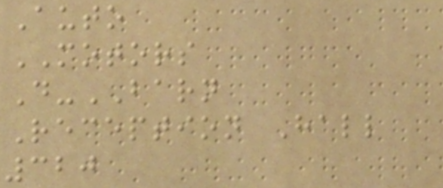Auto
MOTORS
D-BARN
Reception Hall
320
